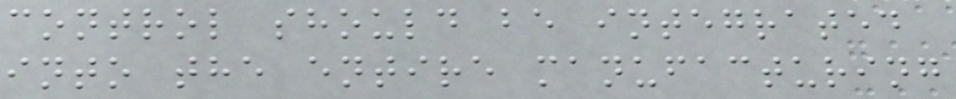control should be integrated
into the entire manufacturing
